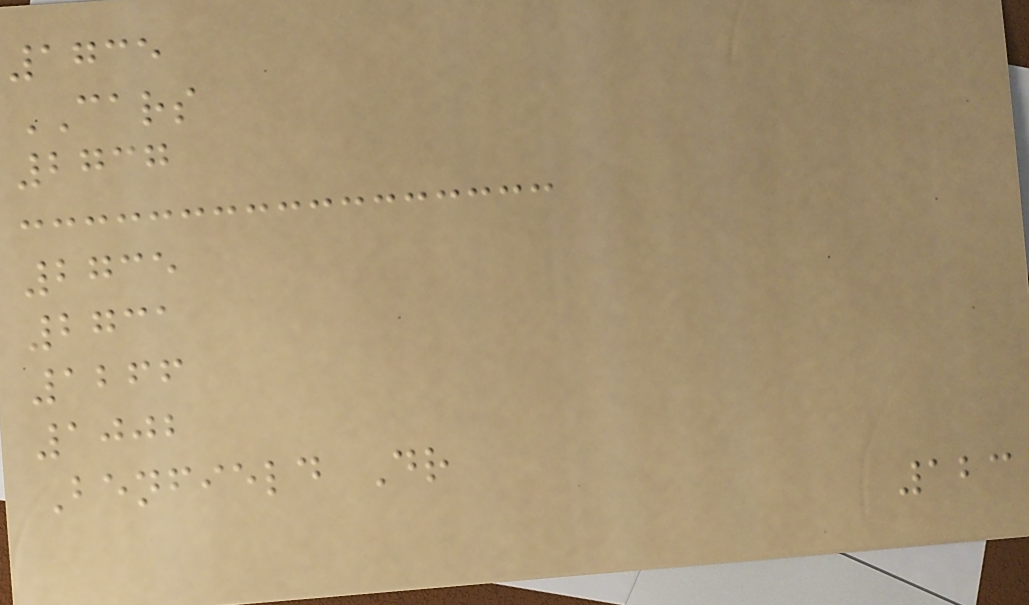1735
CARS
2737
2735
2731
1266
1002
Benfield Dr
123
